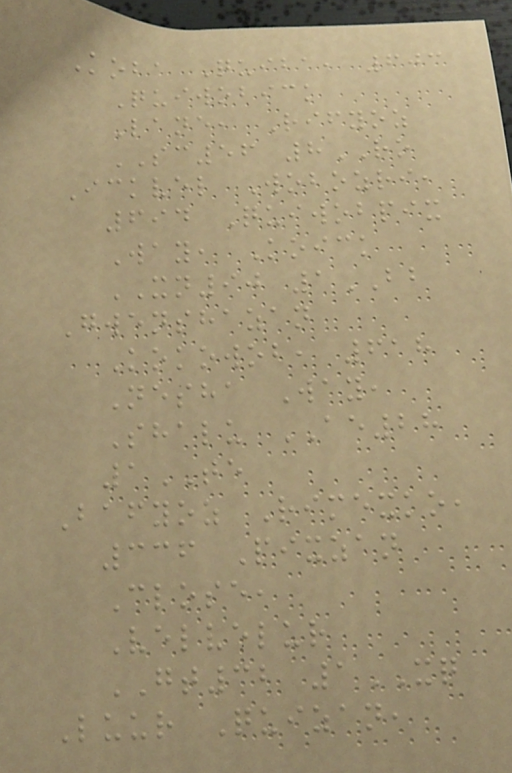Koba Quiba, 603
Quiwobick
Lane, Rifyoz
SC56 8RO
Ickvel Wobozri,
694 Quiwobpix
Way, Koick
XN90 1BB
Gwenshazan
Kokowob, 618
Nesha Way,
Shalu AE28
1TE
Bafyoz Rimexko,
336 Pixzan
Close,
Velvelur
GT32 1XQ
Luur Quizan,
